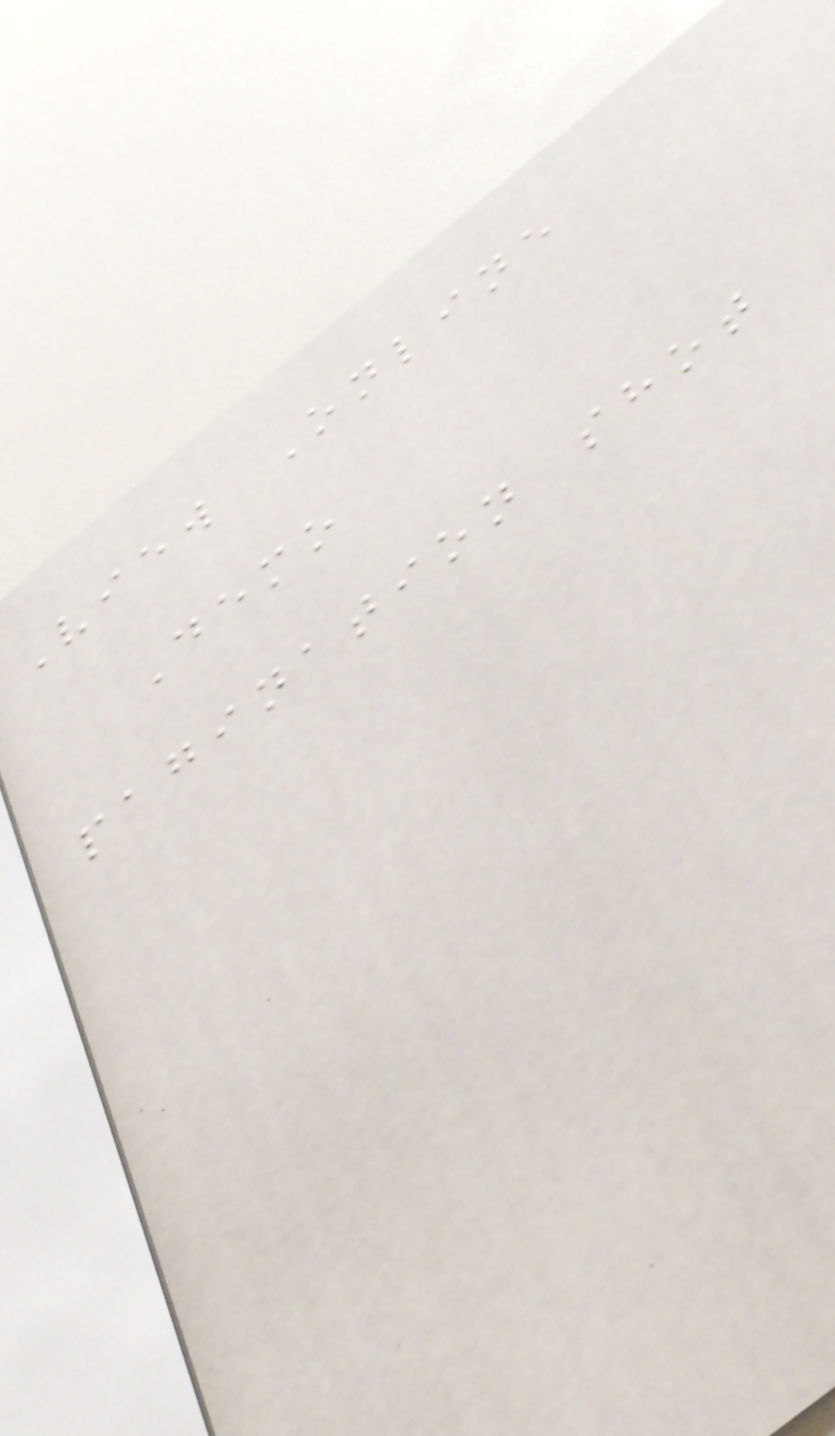View Online
Demo
pagination shot
